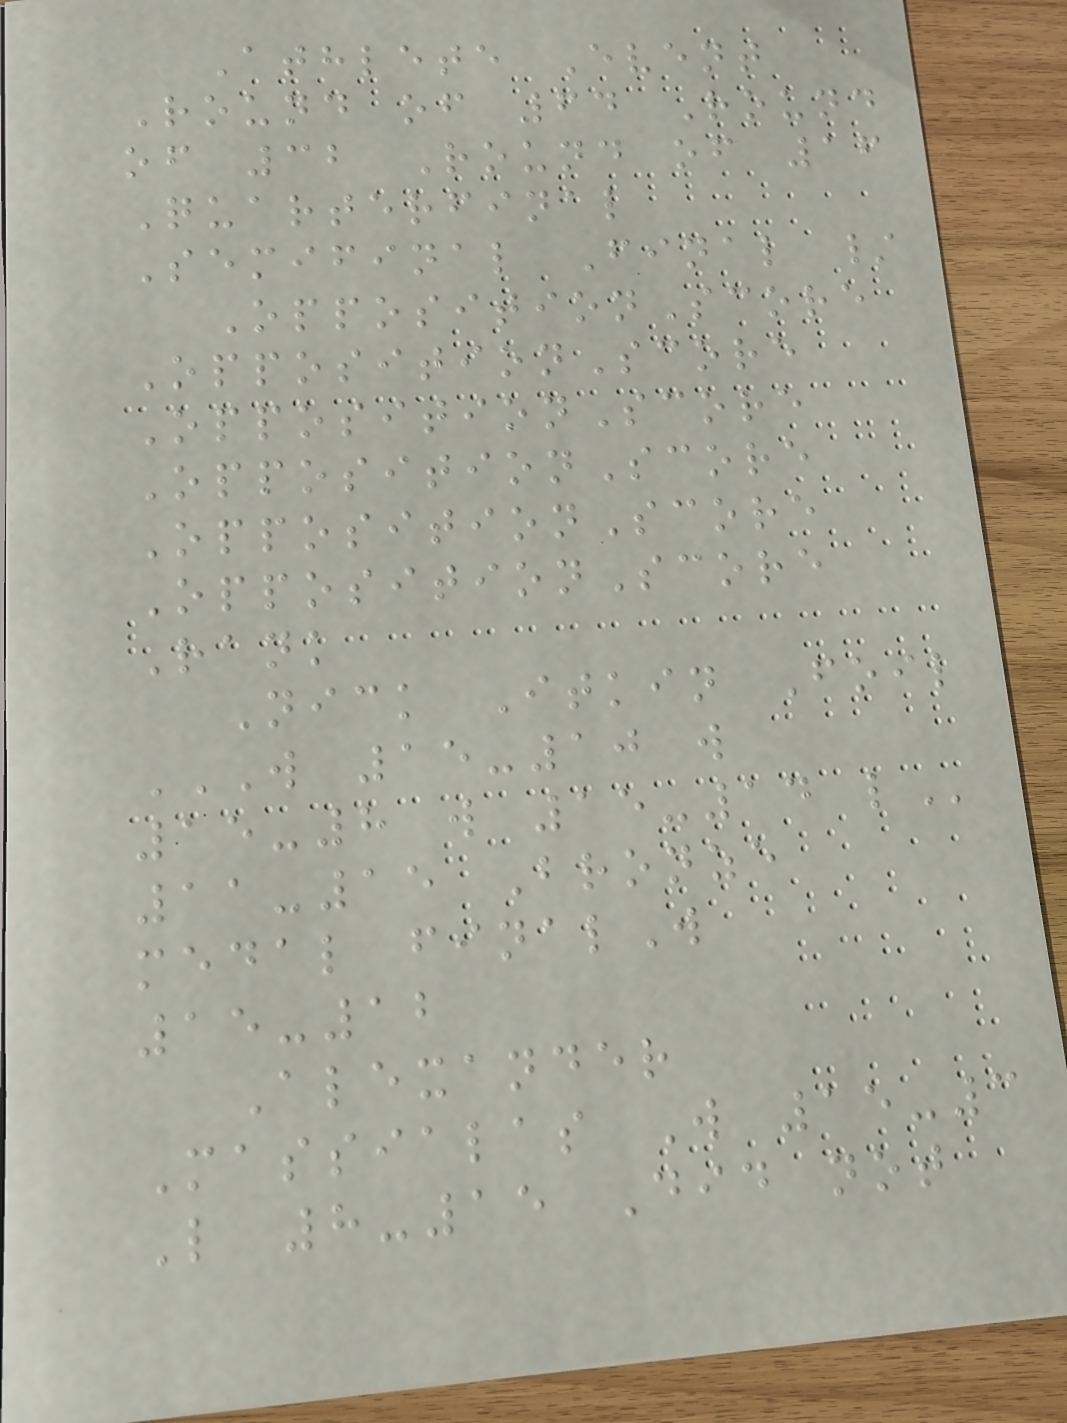Athlete Event
Round of 64 Round
of 32 Round of 16
Quarterfinal
Semifinal Final /
OppositionScore
OppositionScore
OppositionScore
OppositionScore
OppositionScore
OppositionScore
Rank
Nick Itkin Foil
W 15-10 W
15-8 W 15-14 L
11-15 Bronze
medal finalW
15-12
Alexander
Massialas W 15-3
L 8-15 Did not
